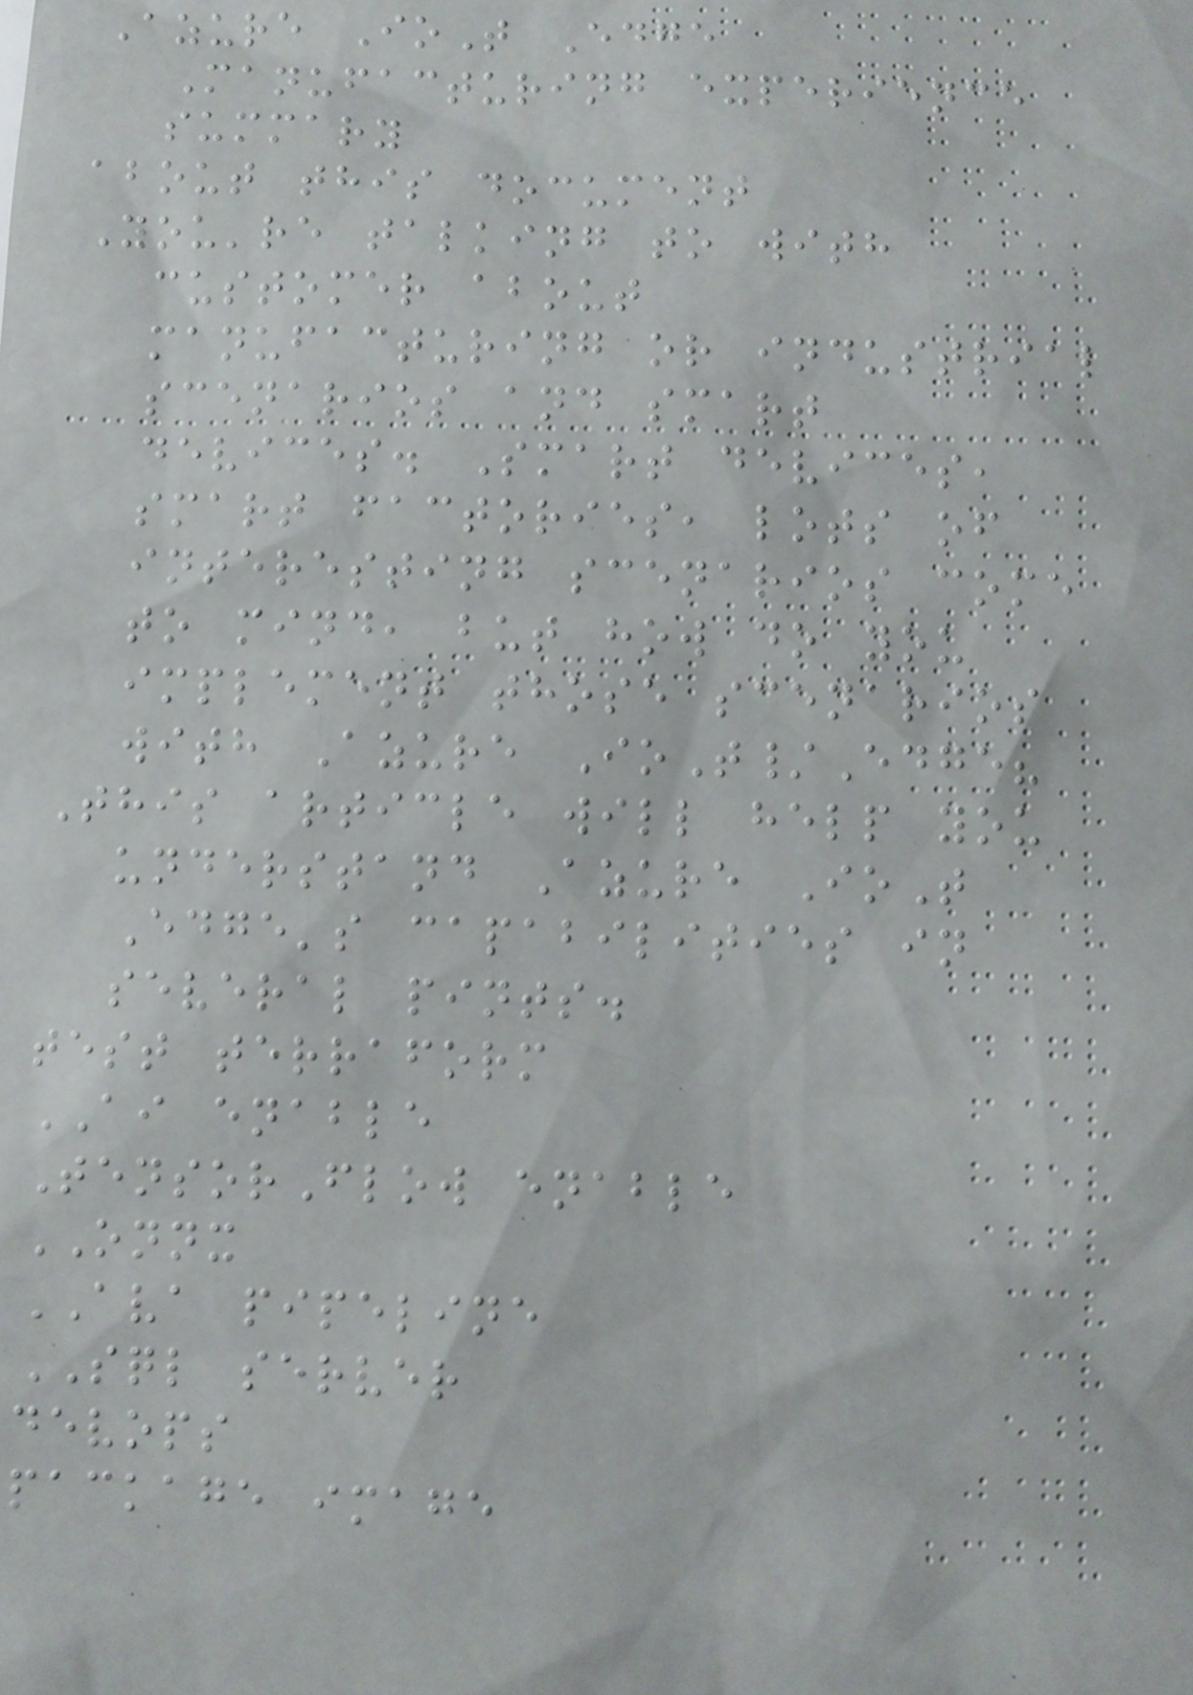Azure IoT Edge
Manufacturing experience
summary
about this document
You're talking to with
customer about
manufacturing or industrial
scenarios and smart
devices. Smart devices,
smart factories, lots of
interesting scenarios come
to mind, but how do you
implement those scenarios
with Azure IoT/Edge?
This article will help you
understand Azure IoT
Edge's capabilities in
several pints.
test terraform
AI enable
TensorFlow enable
ONNX
AVA pipeline
SQL server
devops
package image
